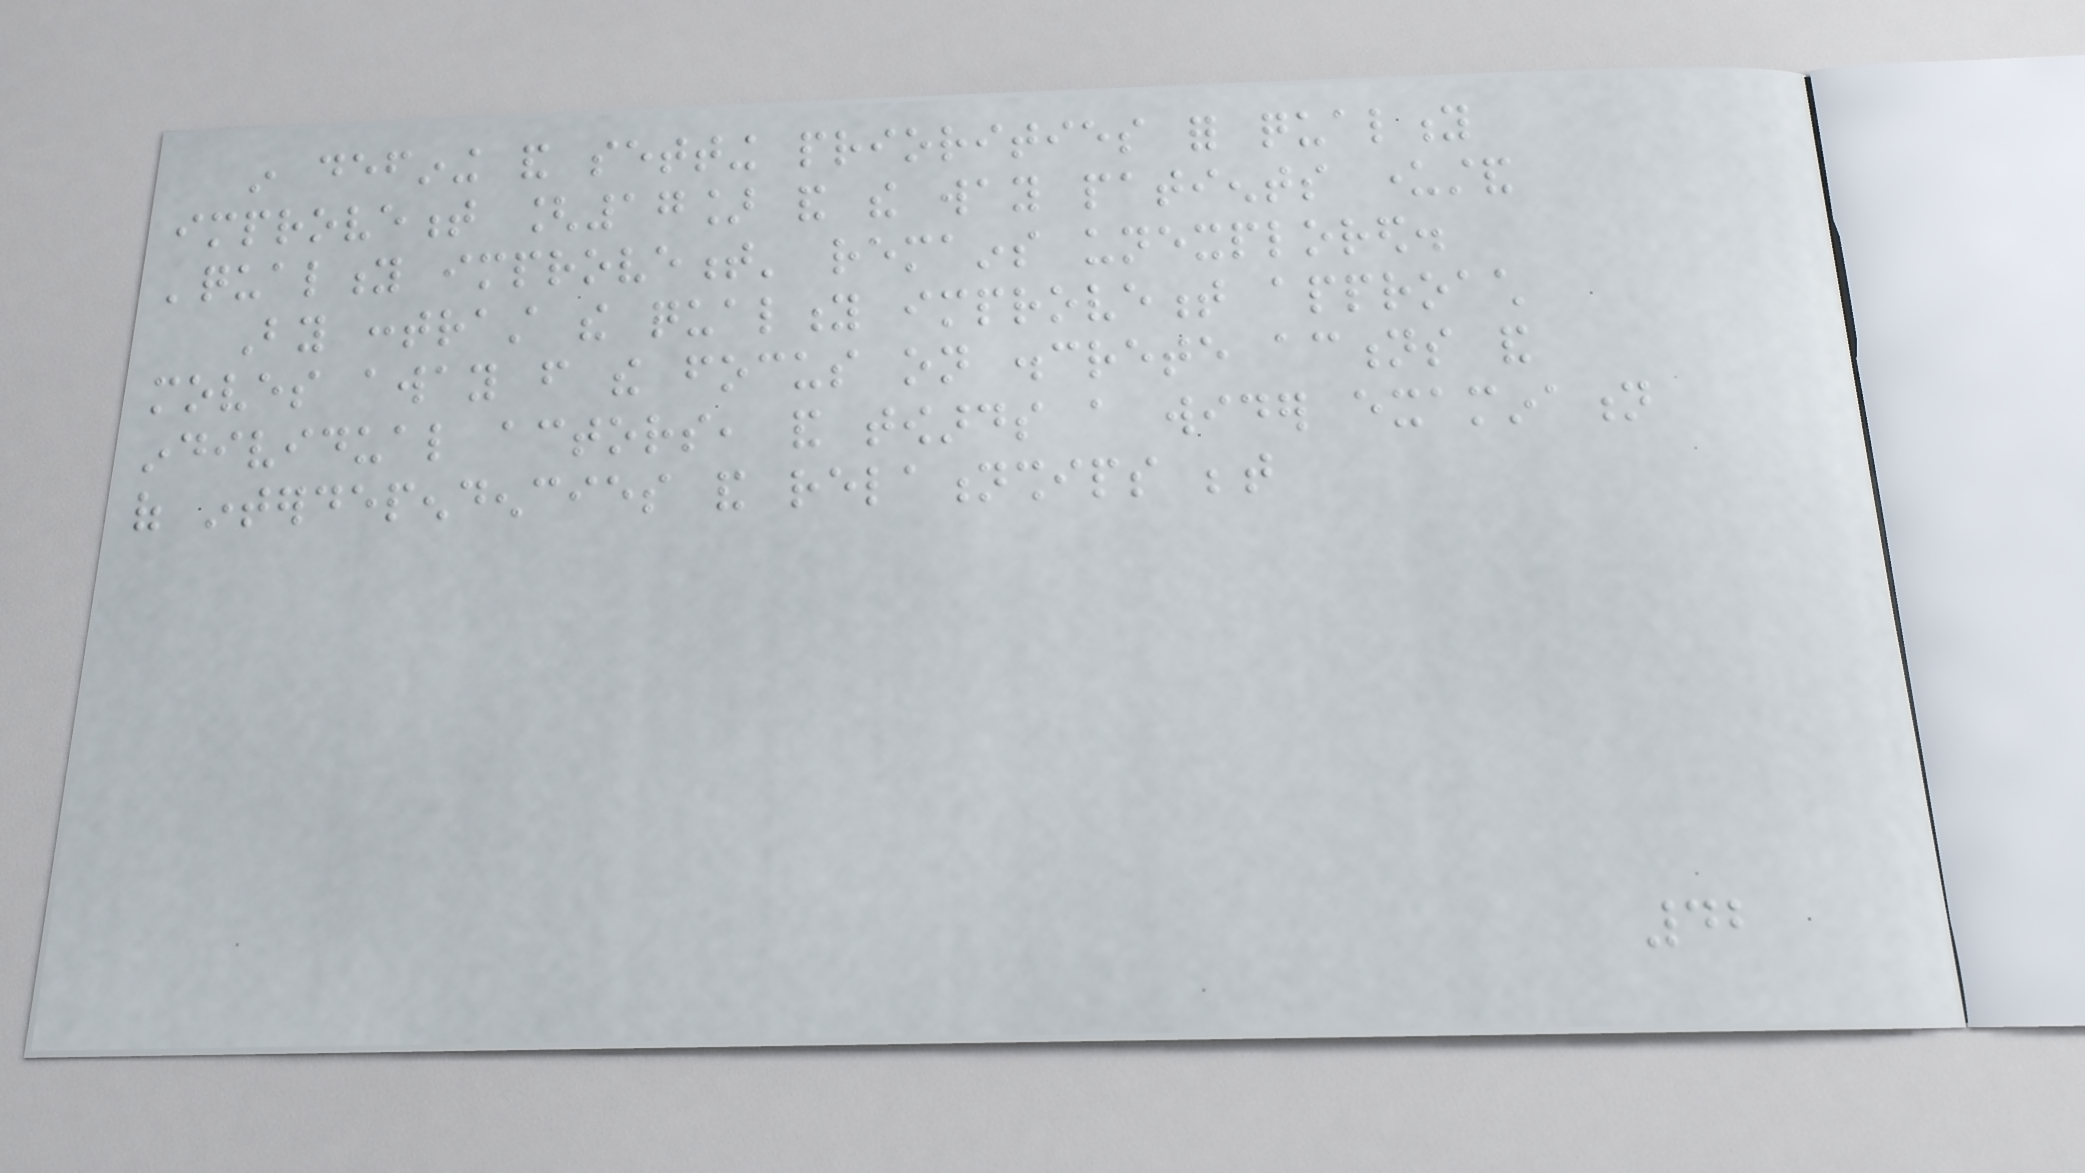in defining and setting priorities for quality
improvement [17] and the way patients understand
'quality improvement' remains unexplored.
By contrast the quality improvement approach
moves away from the focus on discrete actions and
individual actors, and towards a wider examination
of interdependencies and relationships between
42
